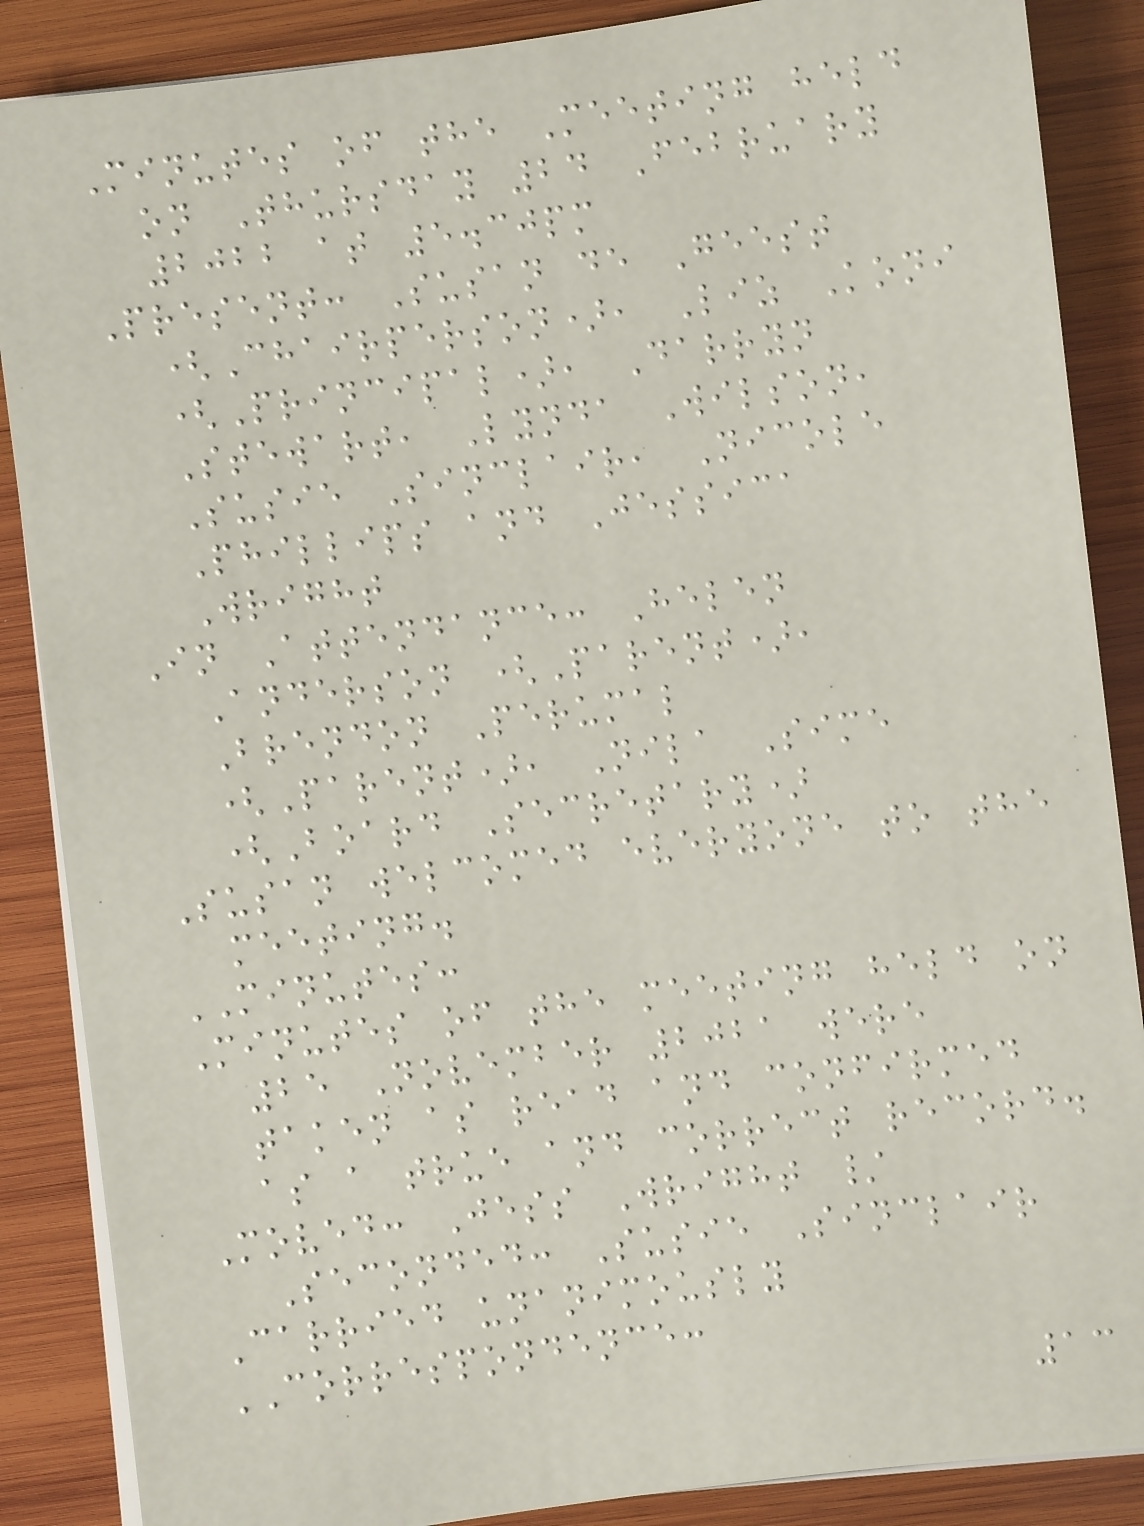Minutes of the Meeting held
on Thursday 24 February
2022 at 5.30pm
Present: Susan de Geest
(Chairperson), Liz Koni
(Principal), Darryn
Stewart, Lynda Wilson,
Susie Sinclair, Nicole
Phillips and Jessica
Wright
In Attendance: Helen
Anderson (Parent),
Brendon Perumal
(Parent), Nila Sime
(Board Secretary)
Susan welcomed everyone to the
meeting.
MINUTES:
Minutes of the meeting held on
25 November 2021 were
taken as read and confirmed
as a true and correct record.
Moved: Jess Wright /
Seconded: Susie Sinclair
Carried unanimously
CORRESPONDENCE:
13
